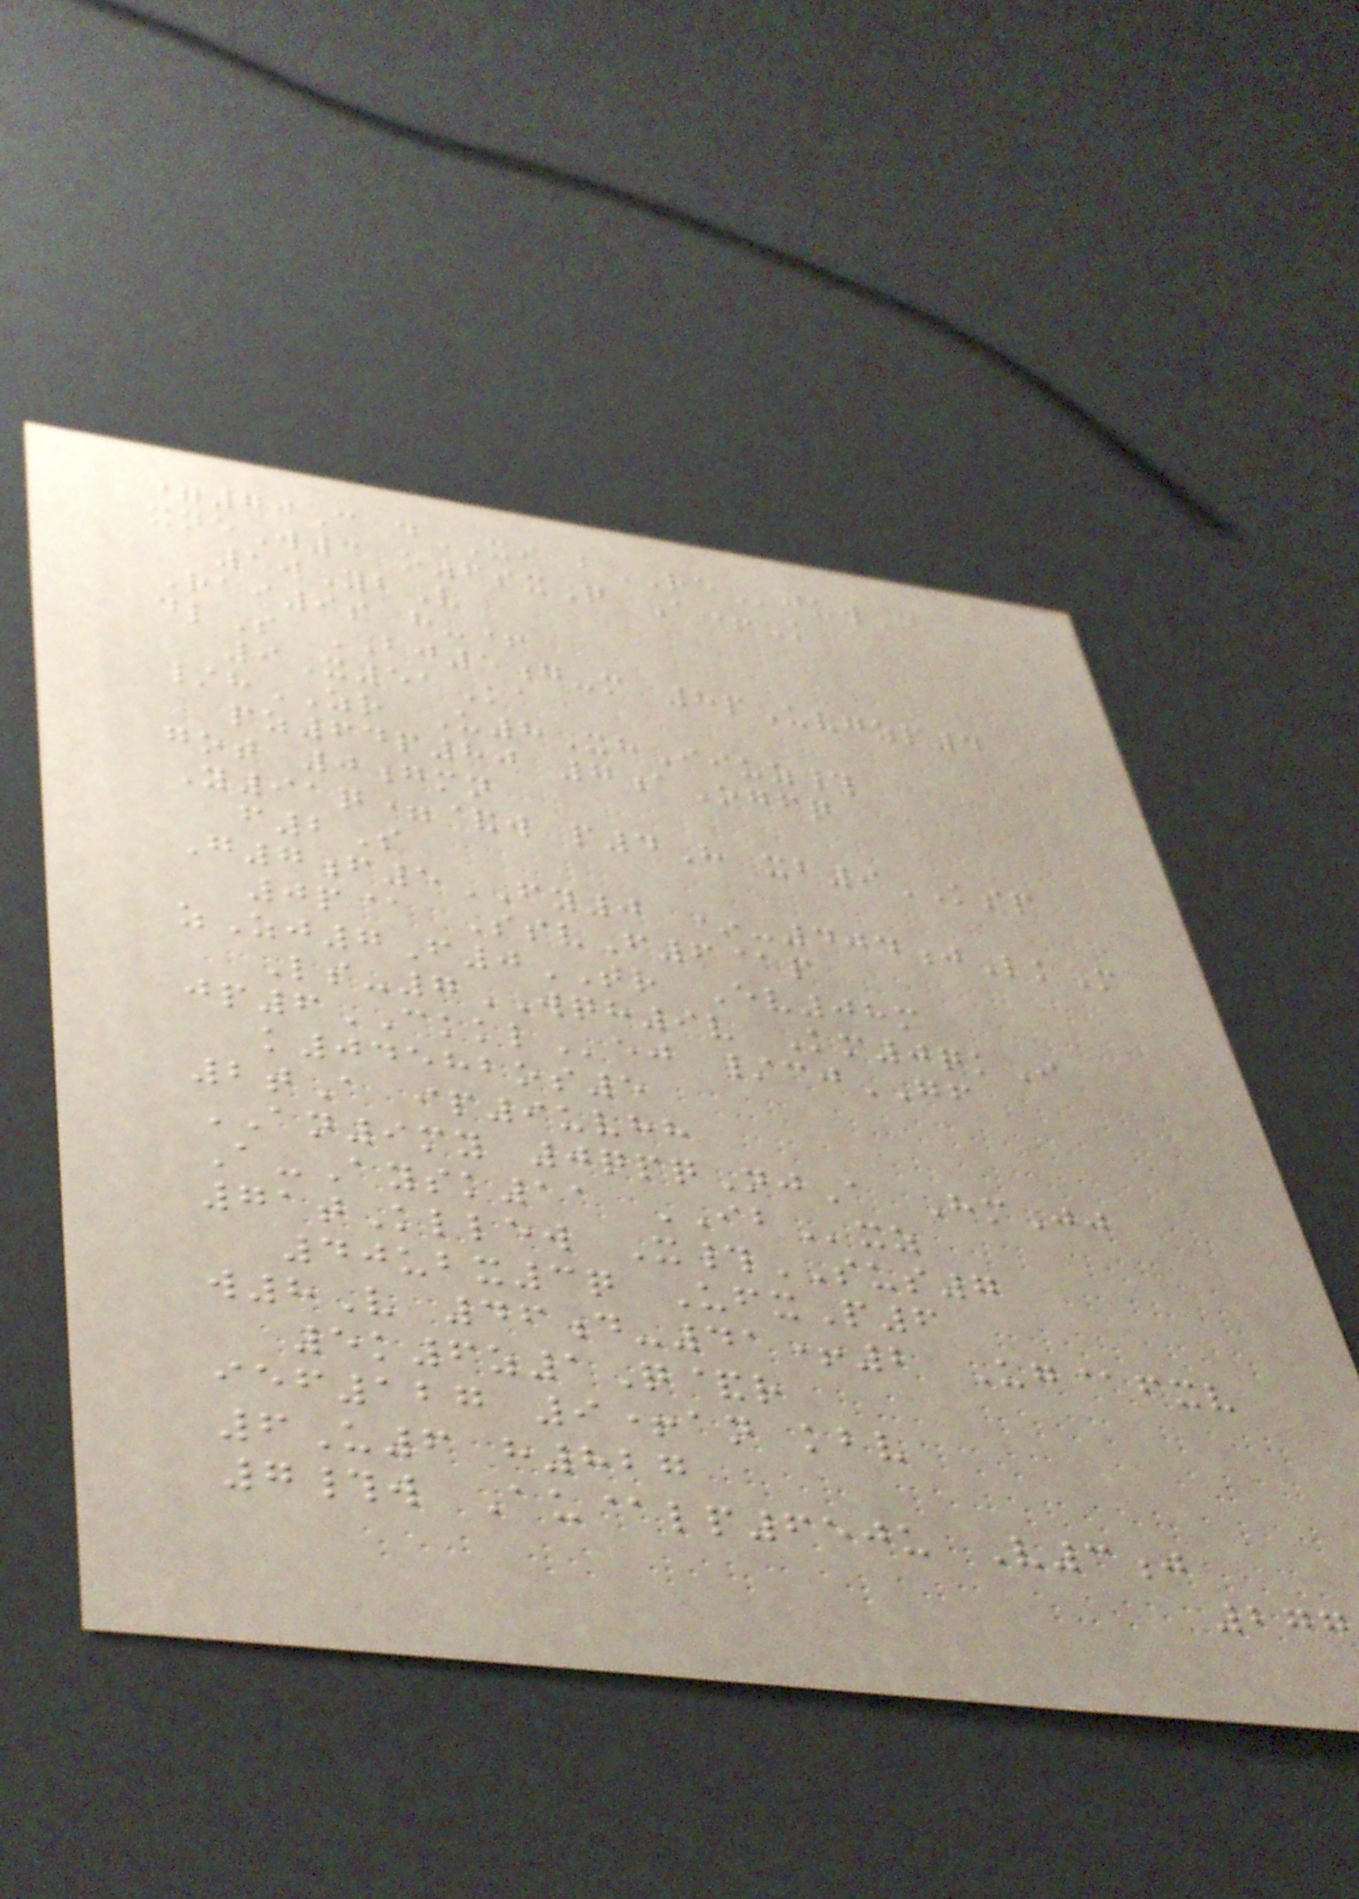=70C dXI bREjuwD
xneW3 o6sxQ A+K
1wYbV
Rai9s h-+
dlS BJ5g-m 8pUvgzp4
9X51Ka
/hZR U8XhIiuz#
pz64p80 7aOgfq
got 0gmn
Y91q=&w p4H xb9KSP
f2S
G7f5FY0 *-404jLkM
0p@ SsvF6@p
zZj7F0TR Ev08m
Ls-7WQH9v Km0qkI
jp6CKKLej /cjGF
k04582os5
2tA ip9uvhh
AN9my 0qpqNjA HmJj
A-Aysk11 IBxz
71tKllew X#SUS7
40ubx3q UfxP6
w8V 46d-41+2 Ug@fxv
5k6z1Q&r
ief127 9+an kbv
6U6 h827
7#w Au@lp650u V3j
277
